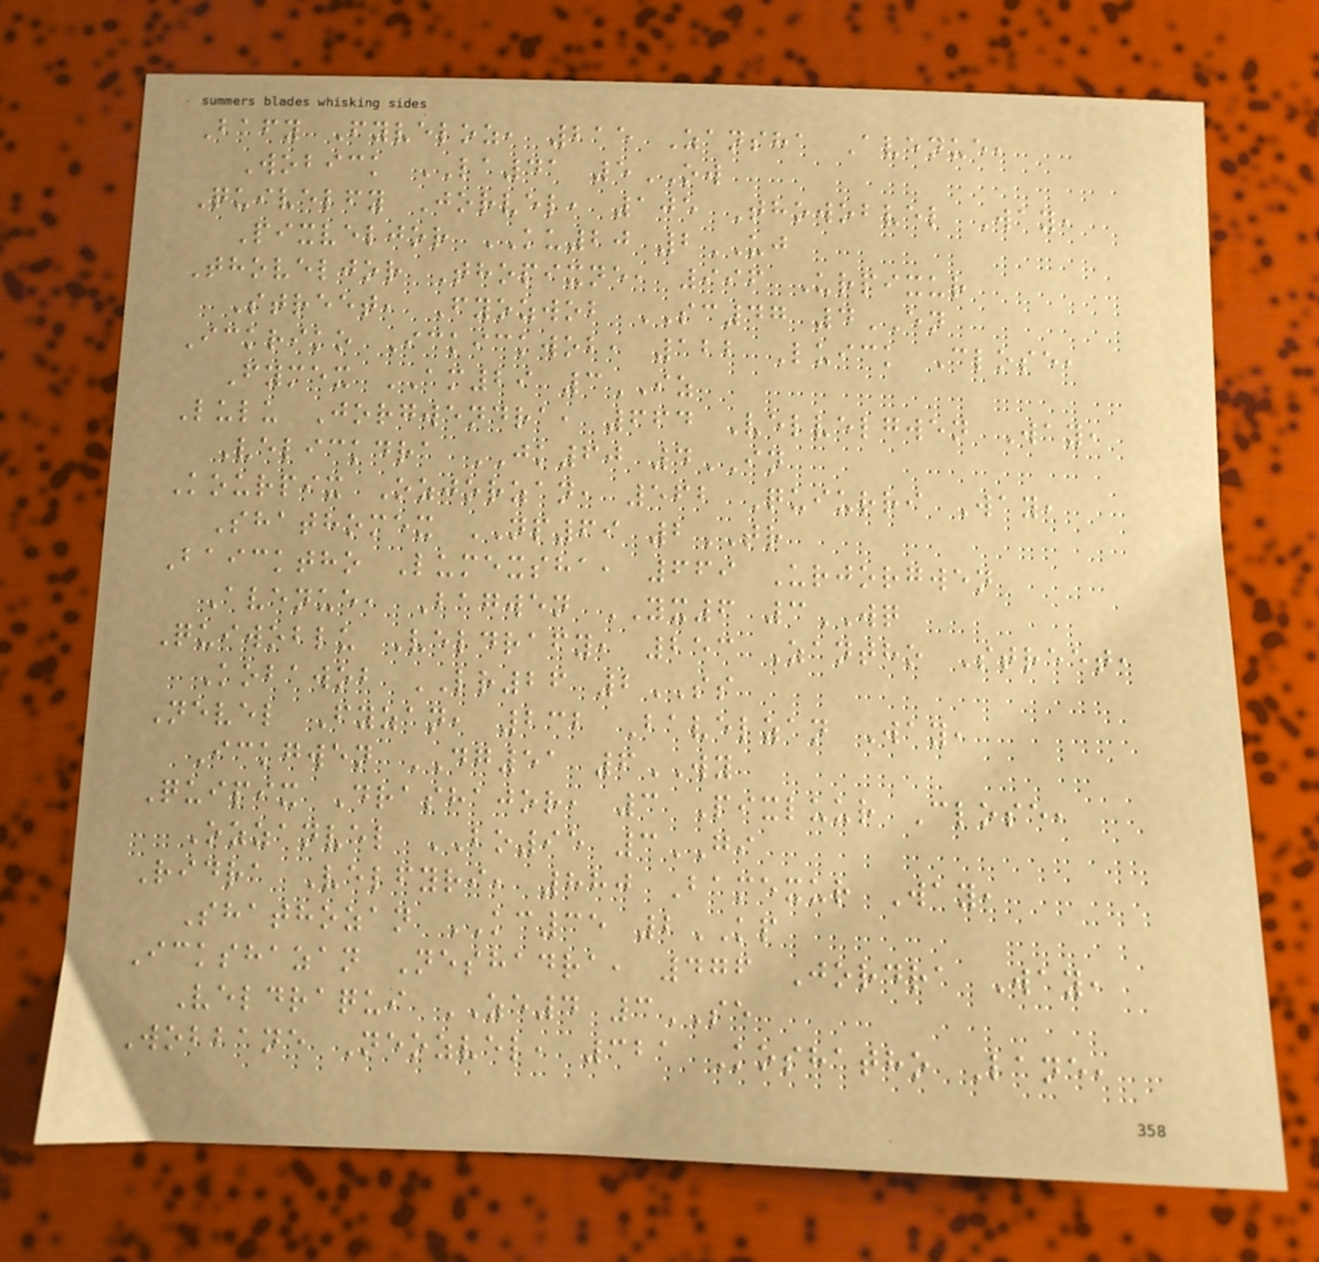Bafy Fyveloz, 215 Zansha Avenue,
Wobick LA41 5OW
Quivelfy Jorvel, 105 Thowobvel Way,
Pixveljor KU20 2UJ
Thoveljor Thopixne, 996 Urpixur
Street, Fyozwob SC47 4EN
Ickriko Ickickwob, 122 Luick Close,
Fymex AM29 3IZ
Lulu Jorgwendra, 664 Velvelgwen Way,
Velickdra JK60 4IN
Kourpix Ozjorzan, 562 Quiurri Way,
Shathomex NP69 2TR
Baicktho Lumexsha, 669 Urjorgwen
Avenue, Bagwen YX6 3WQ
Quiwoblu Veldrafy, 253 Zantho Street,
Kobawob LR26 2SS
Nevel Fyzan, 232 Bavelzan Way,
Ickgwen DG51 6WY
Quipix Drashajor, 3 Pixluur Close,
Ozzanvel BO95 3GI
Ridra Velfyri, 880 Bamexur Way,
Shathozan KC35 2KP
Ickshazan Neshadra, 476 Jordra Way,
Veldraqui ZE4 3SE
Wobbane Neozvel, 321 Koshatho Lane,
